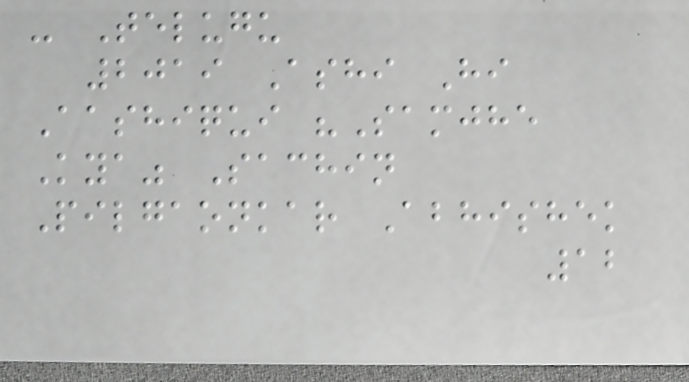- Telugu
2019 Ashi Hi
Aashiqui "Samjhe
Kya" Sachin
Pilgaonkar Abhishek
12
